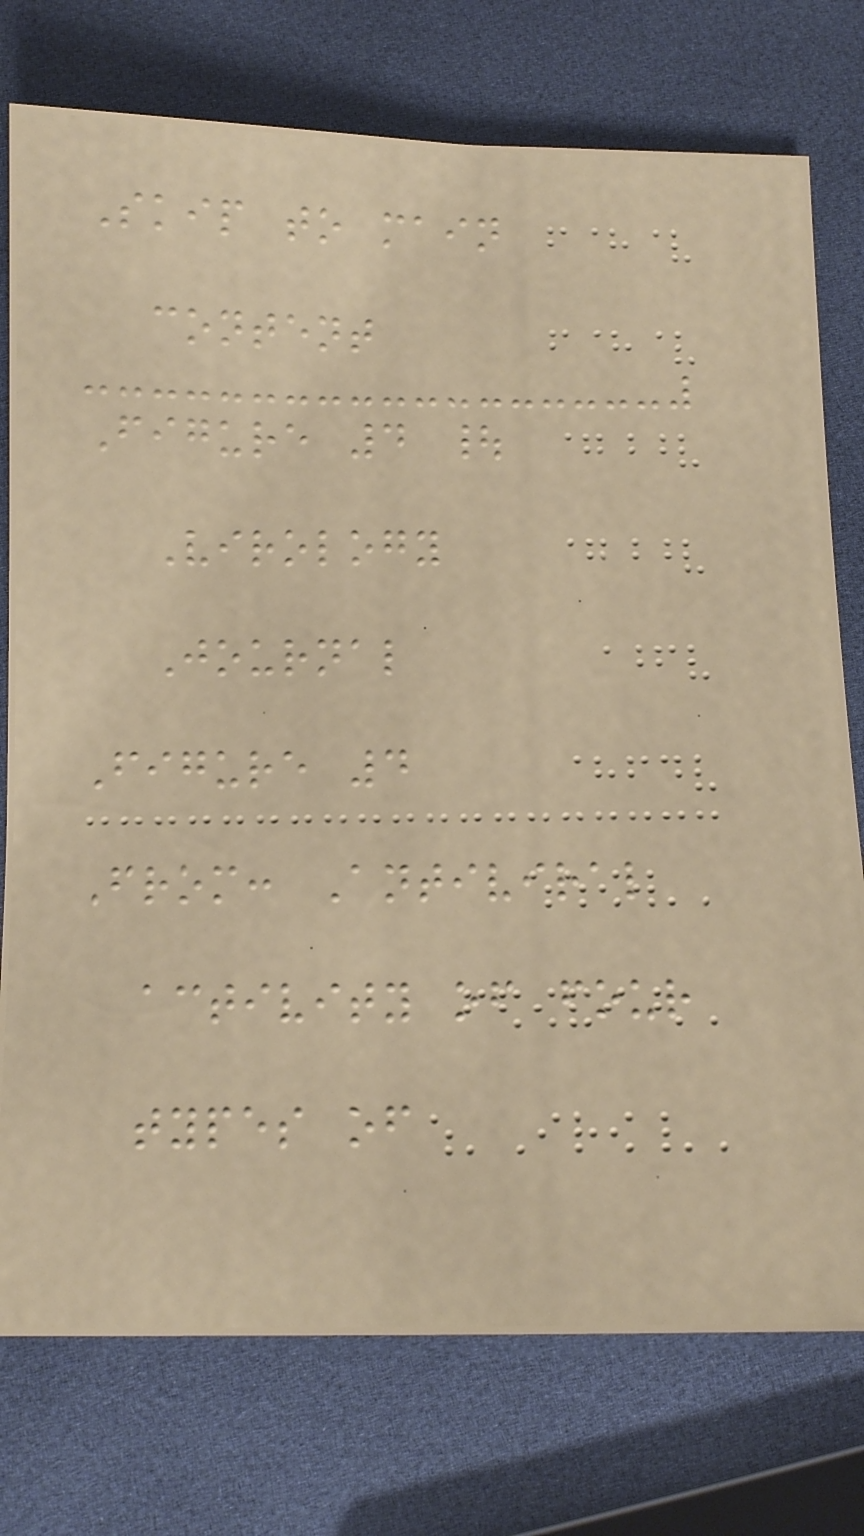Skip to main
content
Figure 4 |
Virology
Journal
Figure 4
From: Antiviral
activity of four
types of
